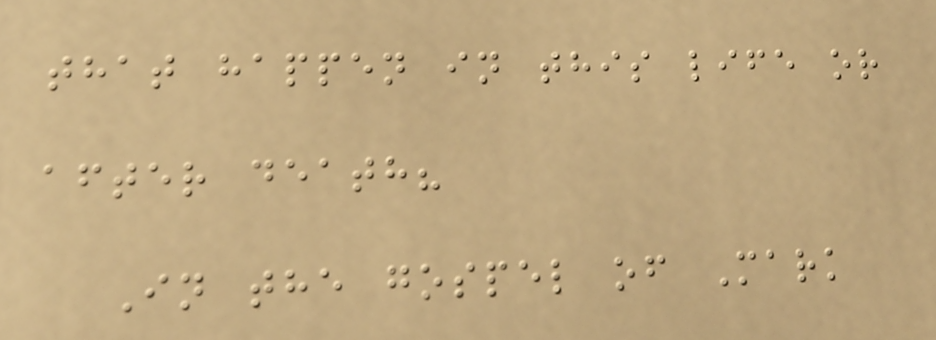that happen in this life or
after death?
In the gospel of Mark
